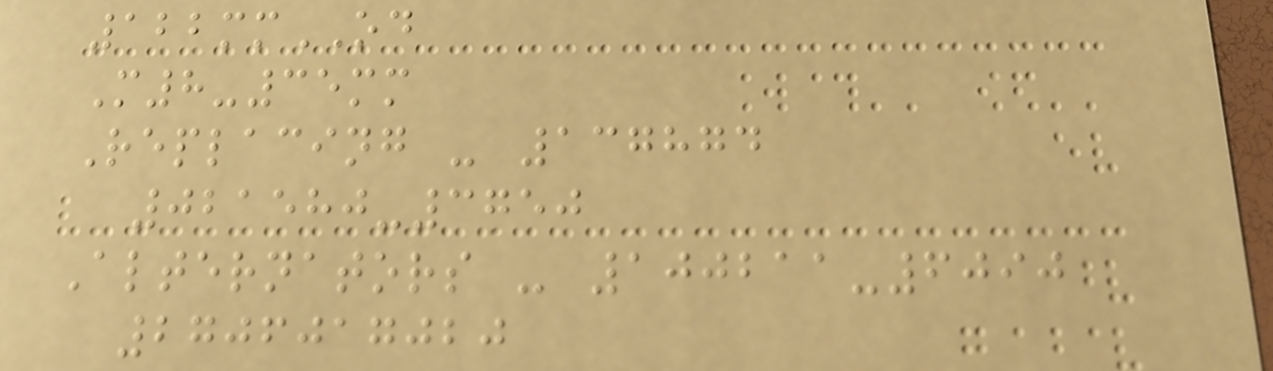122mmOD
M8-35mm
Replacing - 137874
021580-3750
Alternators - 100211-6090
2706017020
